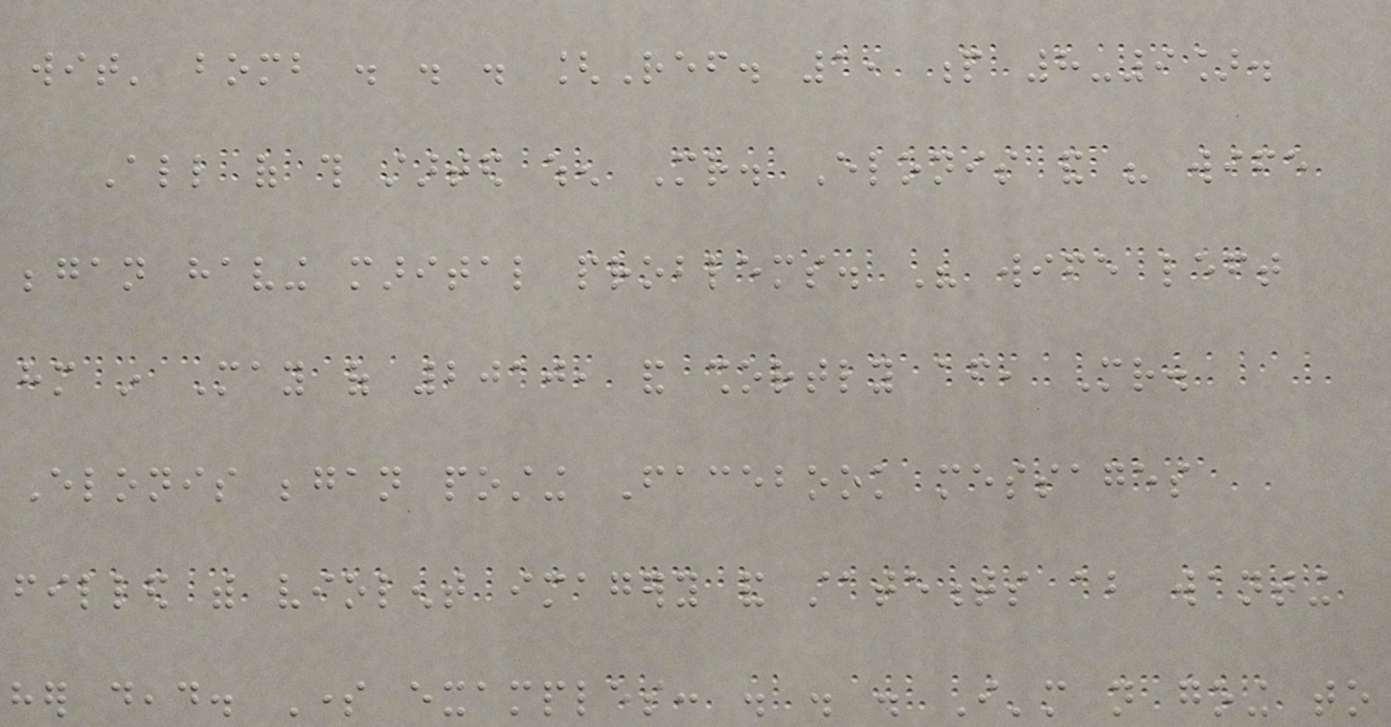wit' bomb . . . [Ref. 1, p 8-9].
All of this started when Mr. Elonis and his wife
began having marital problems. His wife left
him in May of 2010, and shortly after, Mr.
Elonis began posting Facebook messages
filled with violent imagery and statements about wanting
her dead. Some examples: . . . I'm not going to
